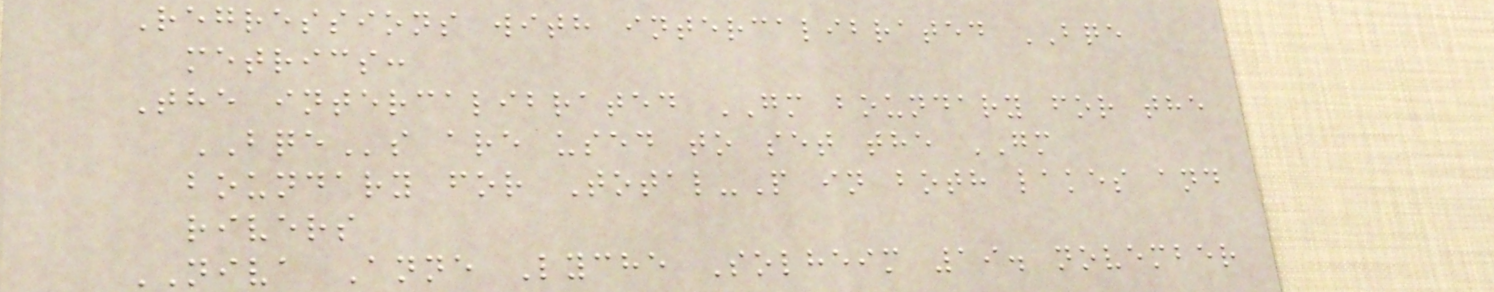Regressions with intercalibrated BQE
metrics:
The intercalibrated GM boundary for the
BQEs are used to set the GM
boundary for Total-P in both lakes and
rivers
NIVA Anne Lyche Solheim 19. november
